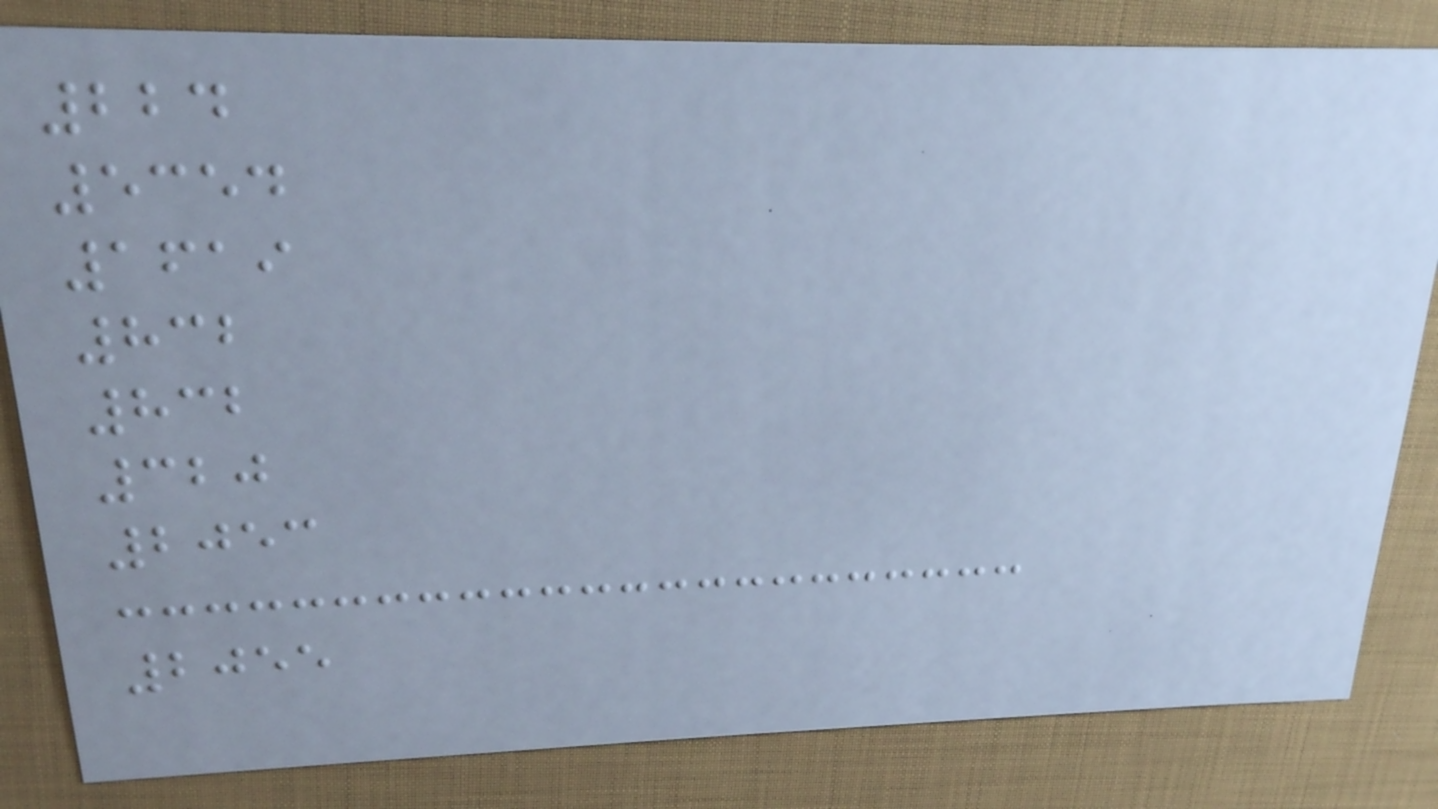224
5354
1619
832
832
320
2053
2055
